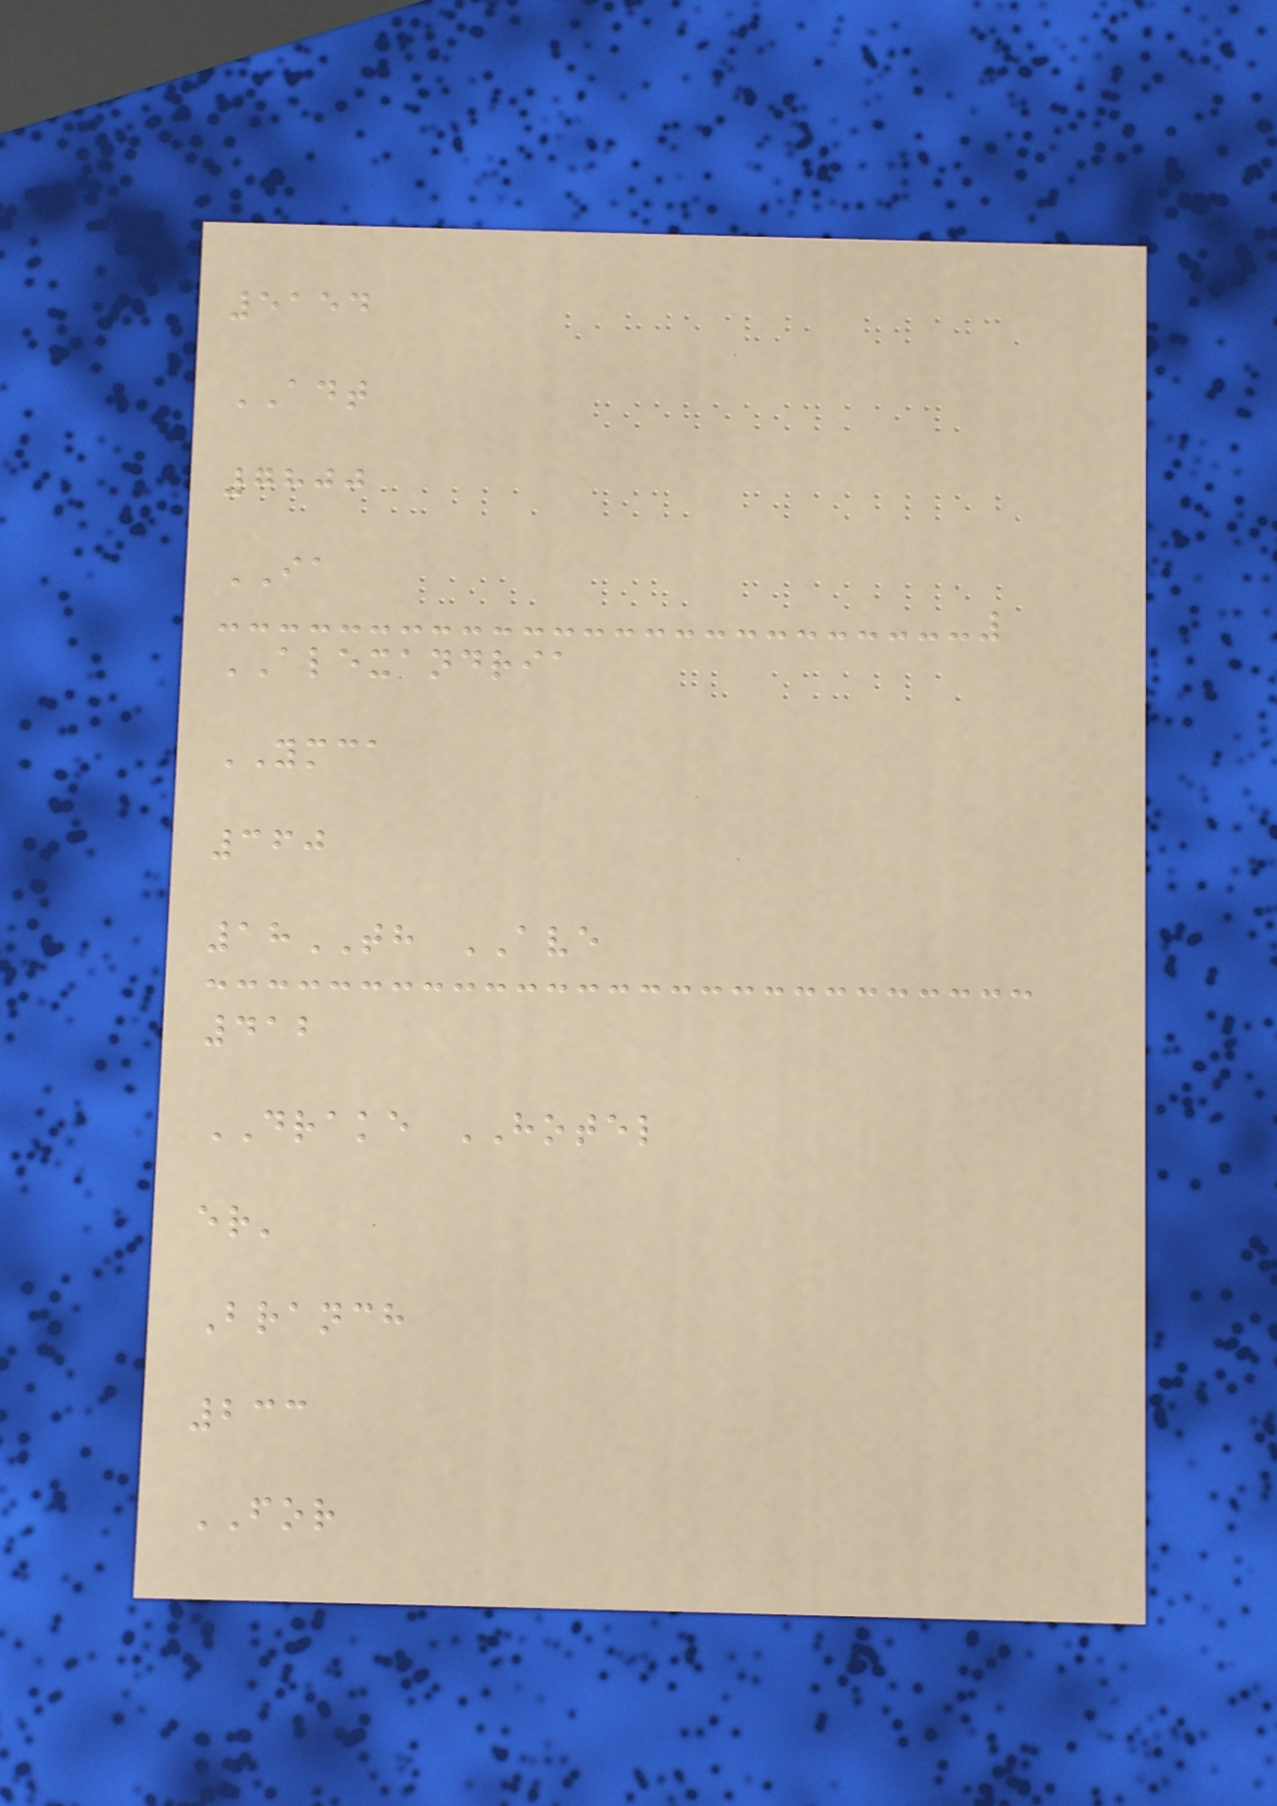5154
ADT
7800
IA
ALEXANDRIA
YMCA
360
18TH AVE
412
DRAKE HOTEL
er'
Branch
233
FOR
